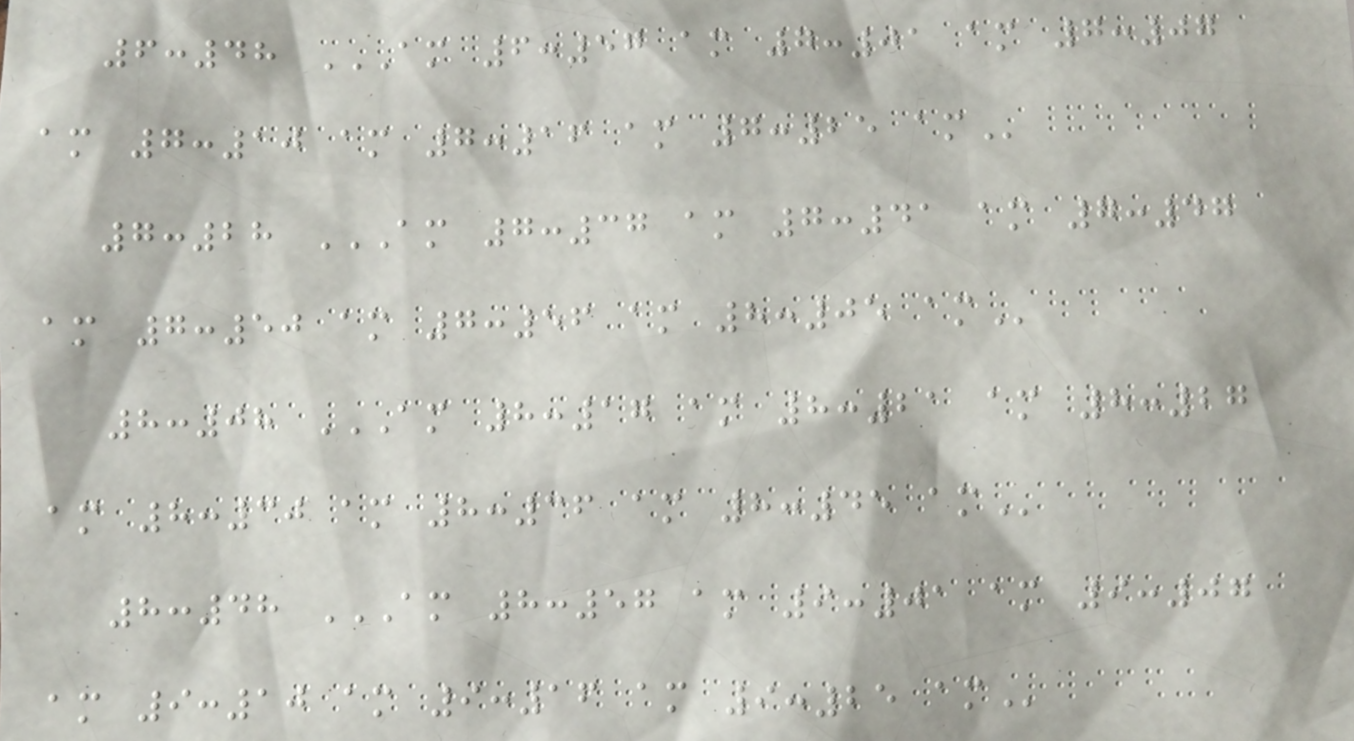6:48 AM 6:57 AM 7:01 AM 7:07
AM 7:10 AM 7:16 AM 7:25 AM
7:28 AM 7:37 AM 7:41 AM 7:47
AM 7:50 AM 7:56 AM 8:05 AM
8:08 AM 8:17 AM 8:21 AM 8:27
AM 8:30 AM 8:36 AM 8:45 AM
8:48 AM 8:57 AM 9:01 AM 9:07
AM 9:10 AM 9:16 AM 9:25 AM
